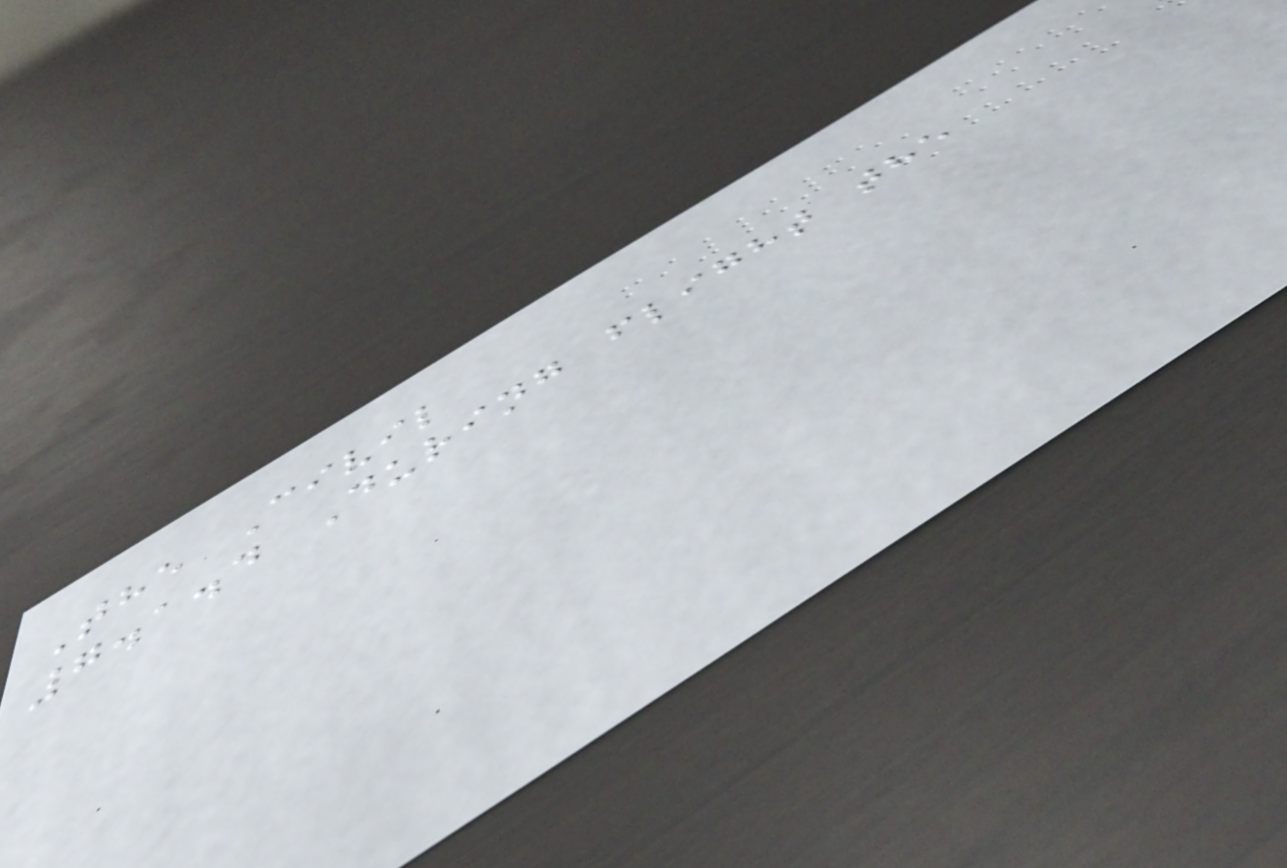The Civil
7.1.4 During flight the
